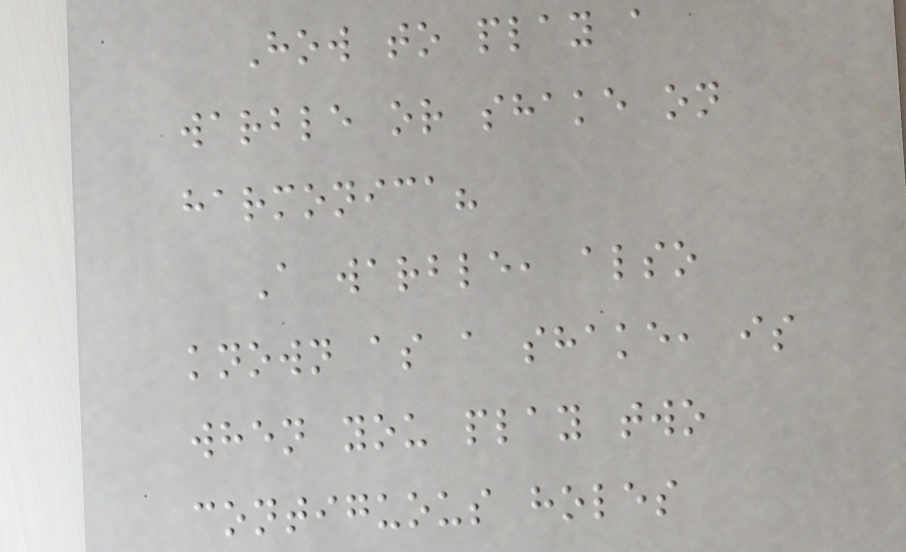How to play a
warble or shake on
harmonica?
A warble, also
known as a shake, is
when you play two
contiguous holes
